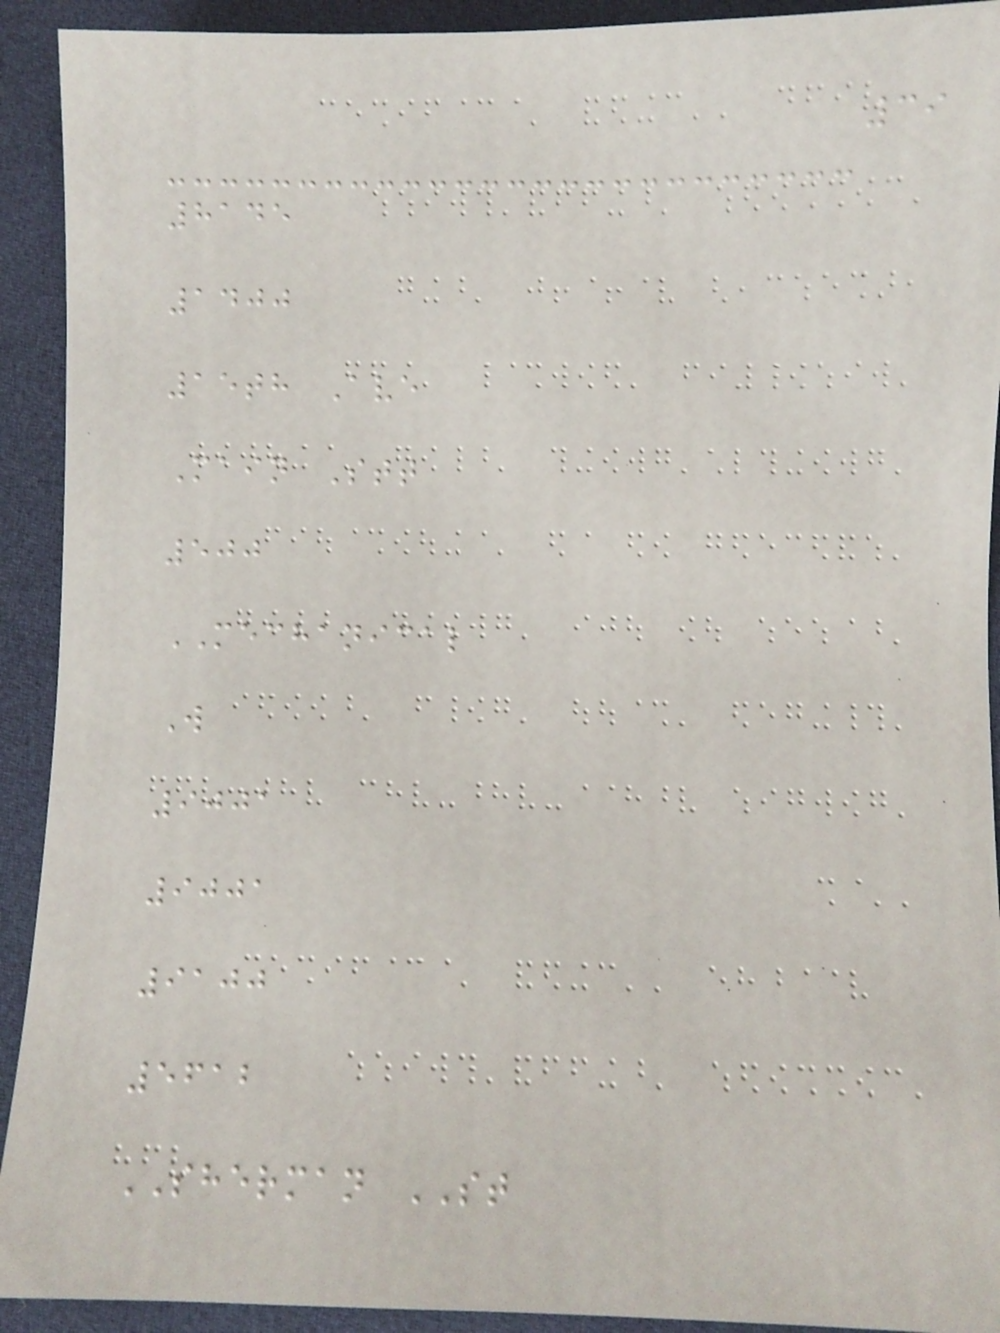39
8145
1400
15th Ave
Main Stt
500
MECHANICAL
W
9001
9001
9100
5612
SHERMAN ST
